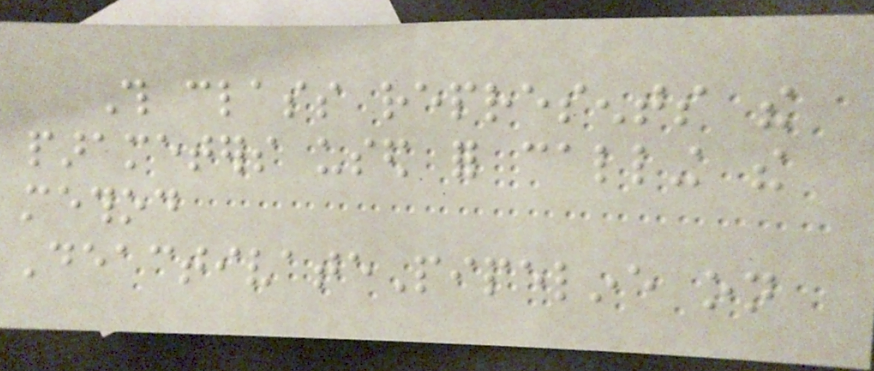This class represents the
parameters used for calling the
method
DeactivatePipeline on
